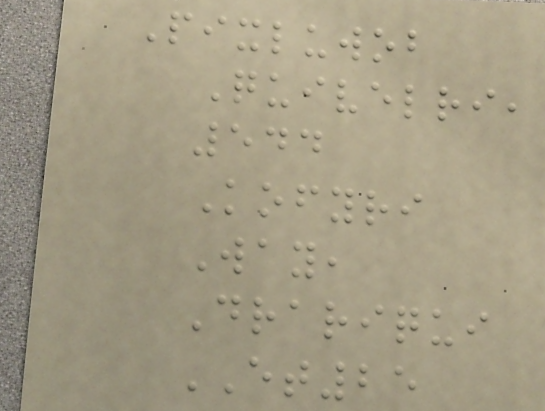Pixluwob
Quivelri,
544
Kofyri
Way,
Drariqui
ET25
